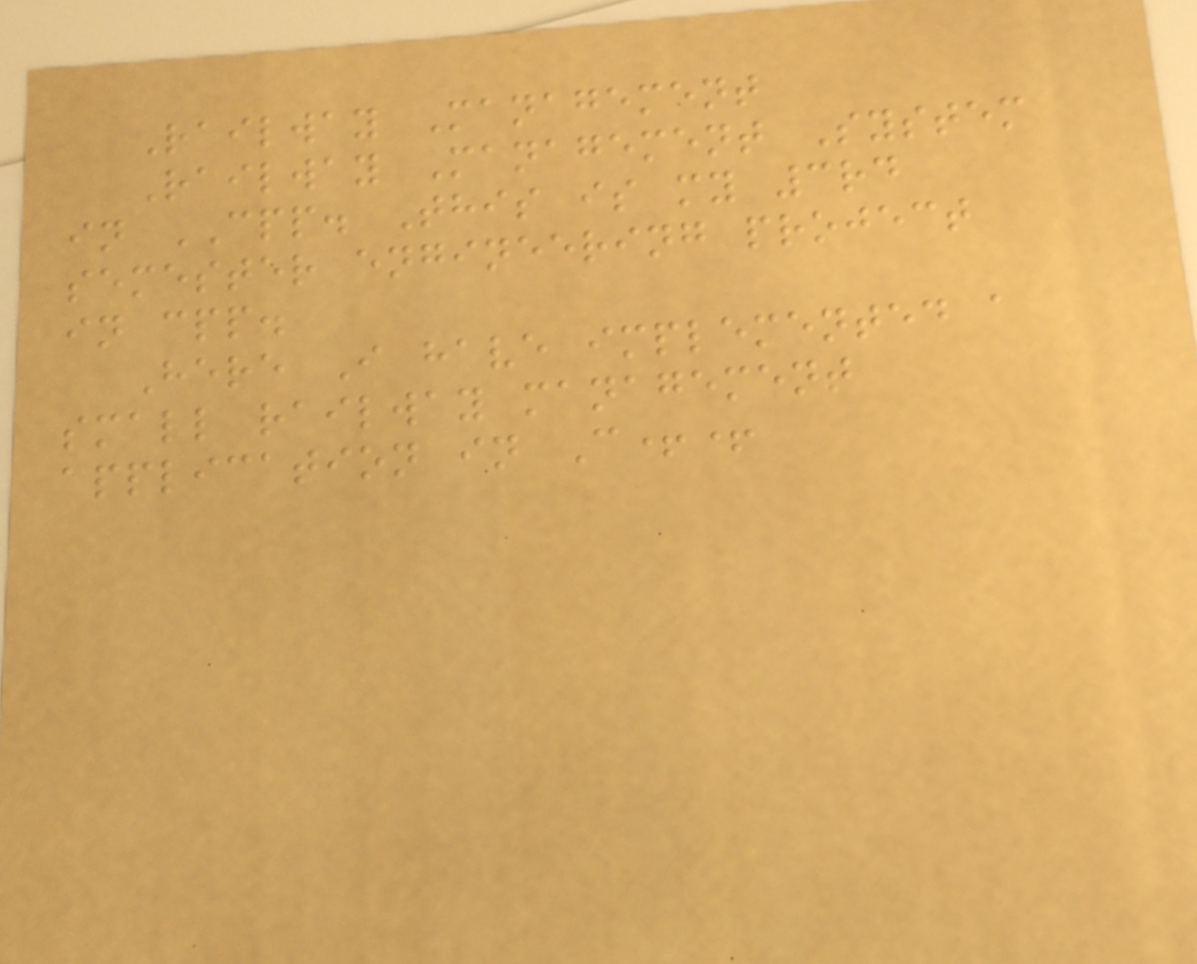Railway Management
Railway Management System
in CPP. This is my 3rd
semester engineering project
in cpp.
Here I have implemented a
small railway management
application in C++
